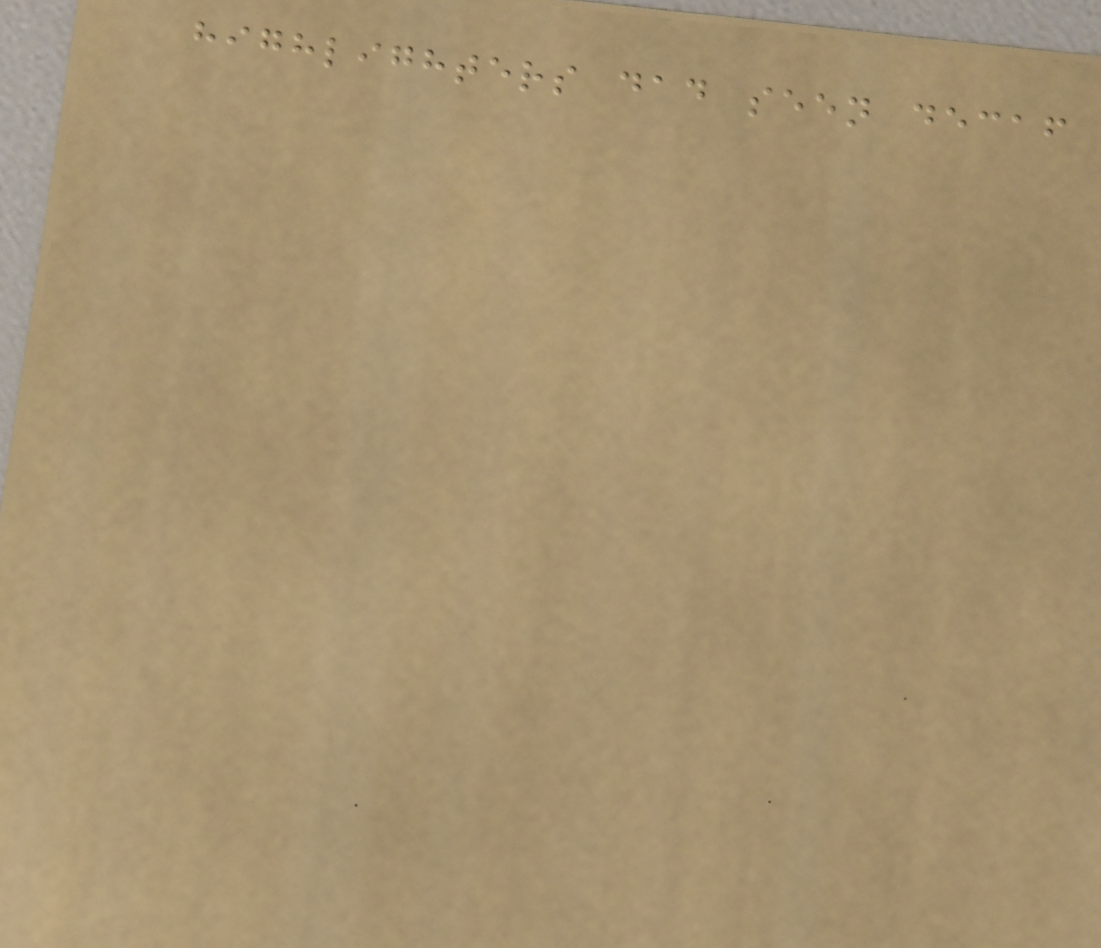highlighters dad seen decaf
